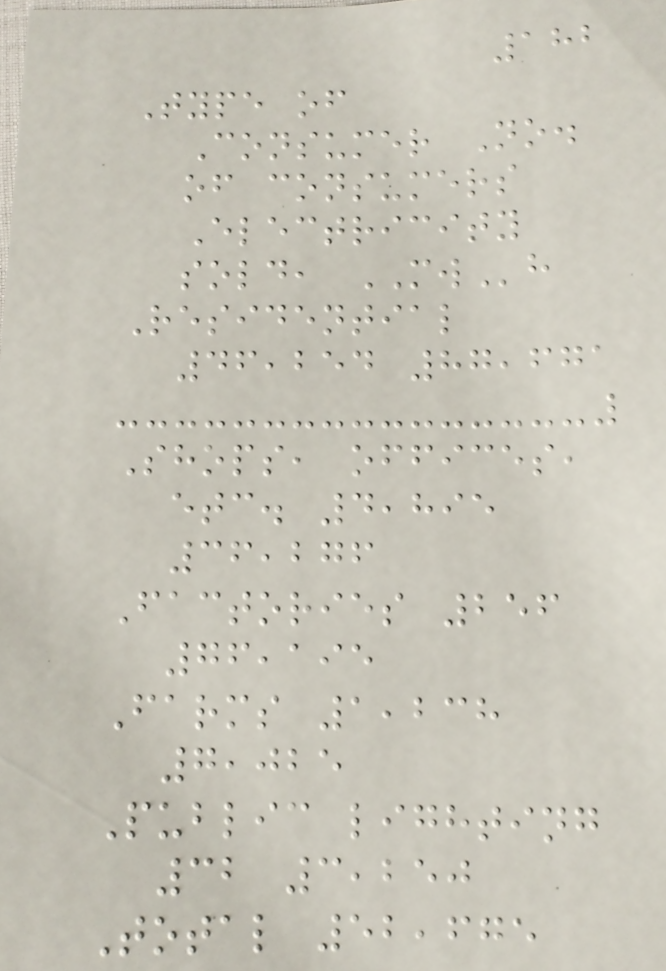182
Type of
Consumer No.
of consumers
Electricity
sold, MWh
Residential
46,254 87,671
Shops, offices,
etc. 4,895
36,276
Factories 256
76,195
Farms 1,238
7,025
Public lighting
32 3,250
Total 52,675
